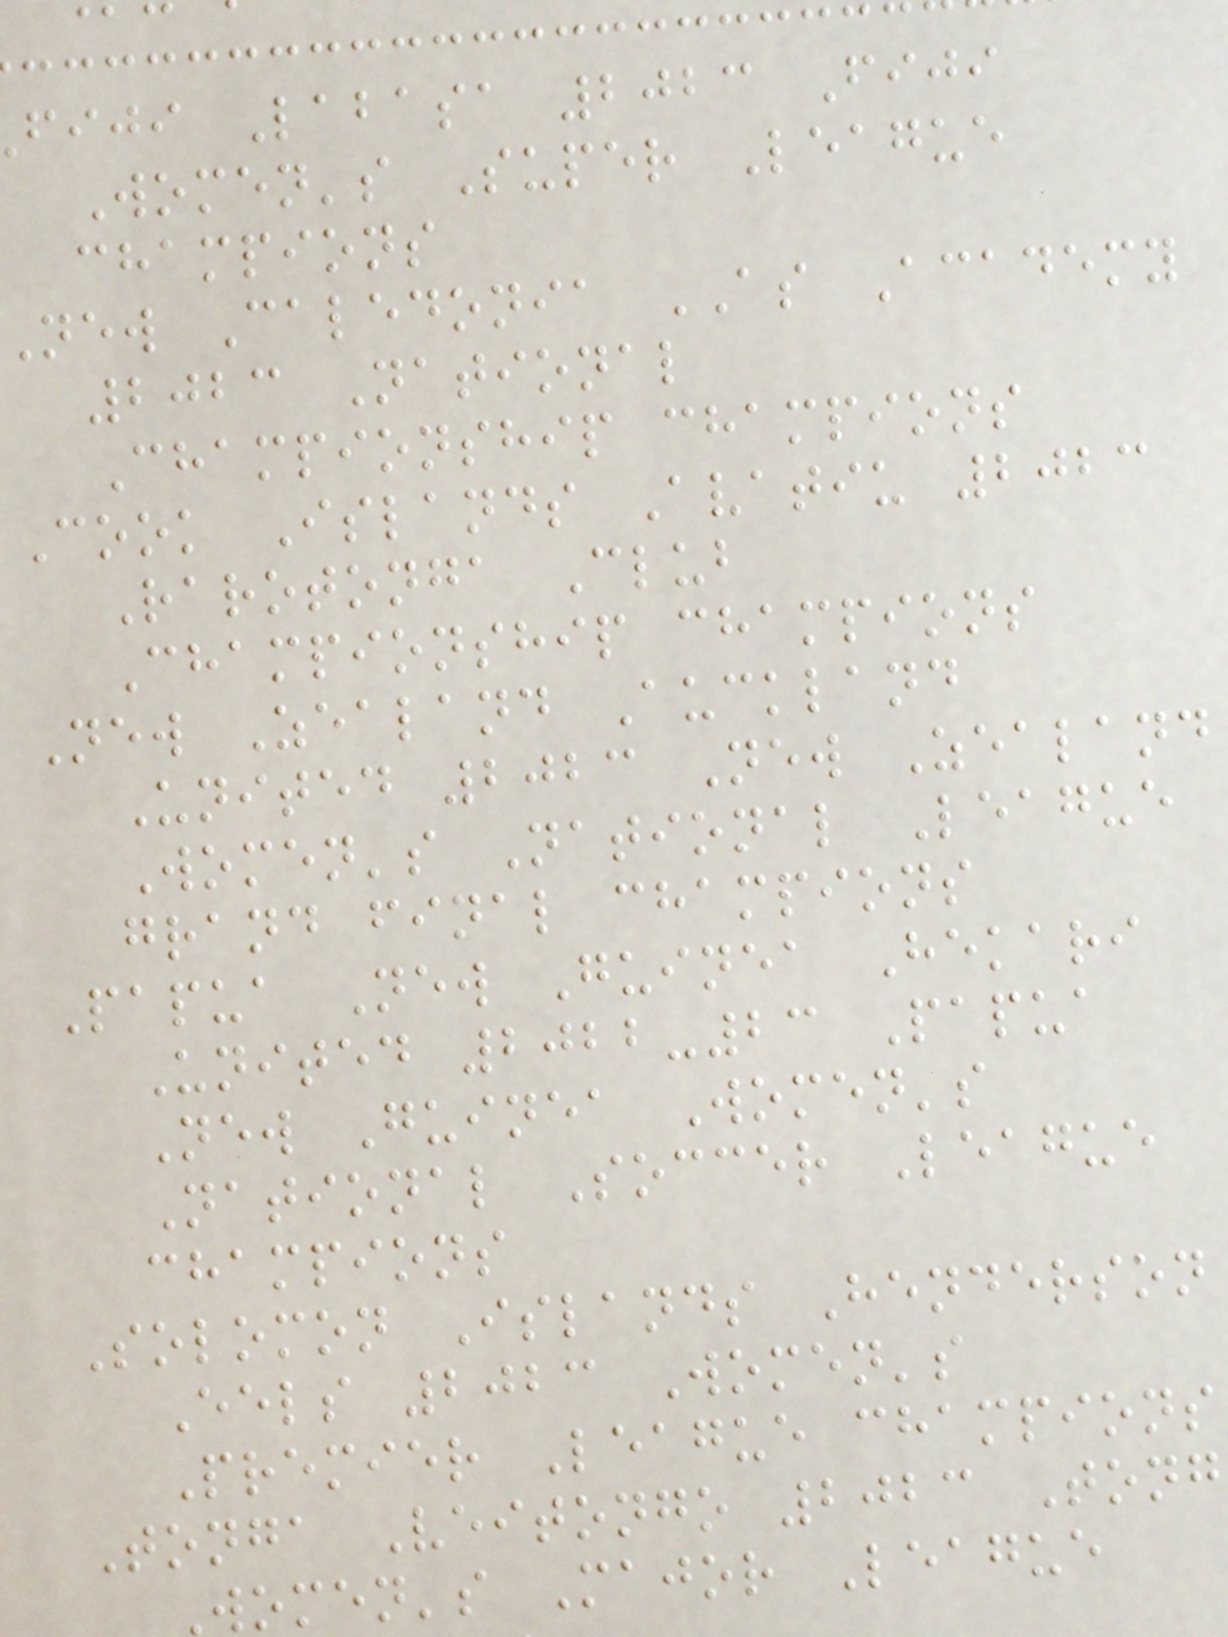fiji Labasa 2023 Fiji
Women's Super League
champions
new Caledonia AS Academy
2023 National
Championship champions
Cook Islands Avatiu 2023
Rarotonga Club
Championship champions
New Zealand Auckland
United 2023 New Zealand
Women's National League
grand final champions
Papua New Guinea Hekari
United 2022-23 Papua
New Guinea Women's
National Soccer League
champions
Solomon Islands Henderson
Eels 2023 Women's
Premier League champions
Tonga Veitongo 2023 Tong
women's Major League
